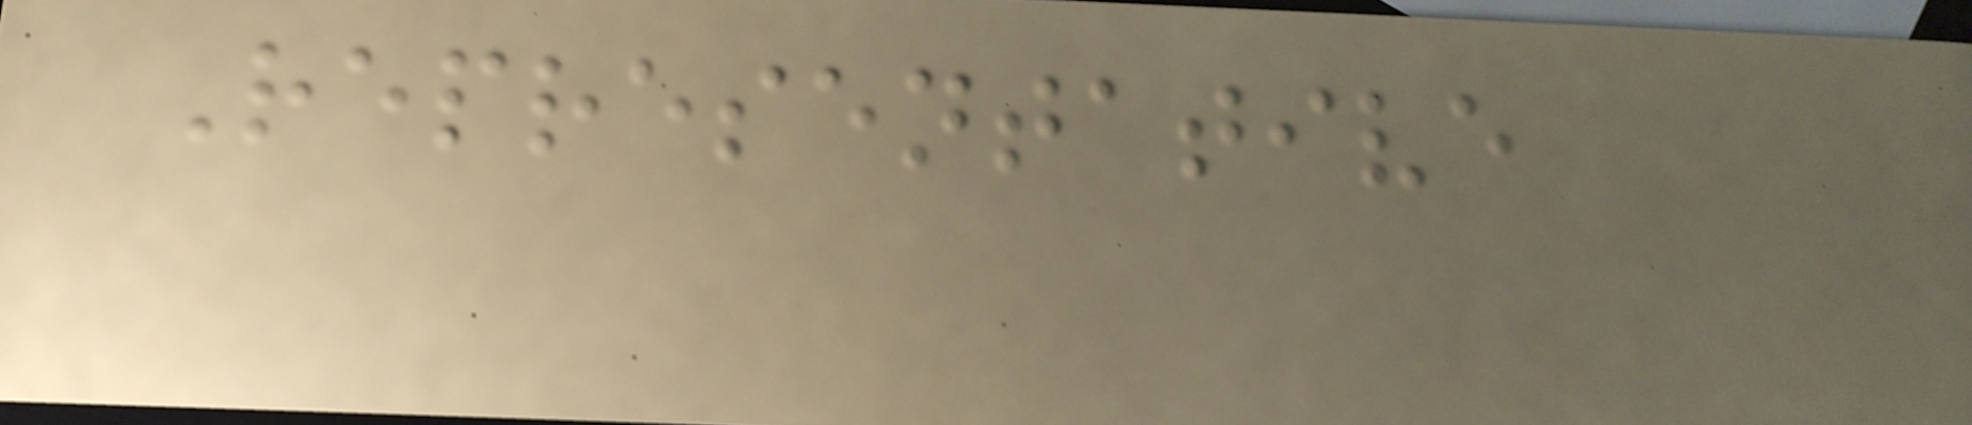Representative
